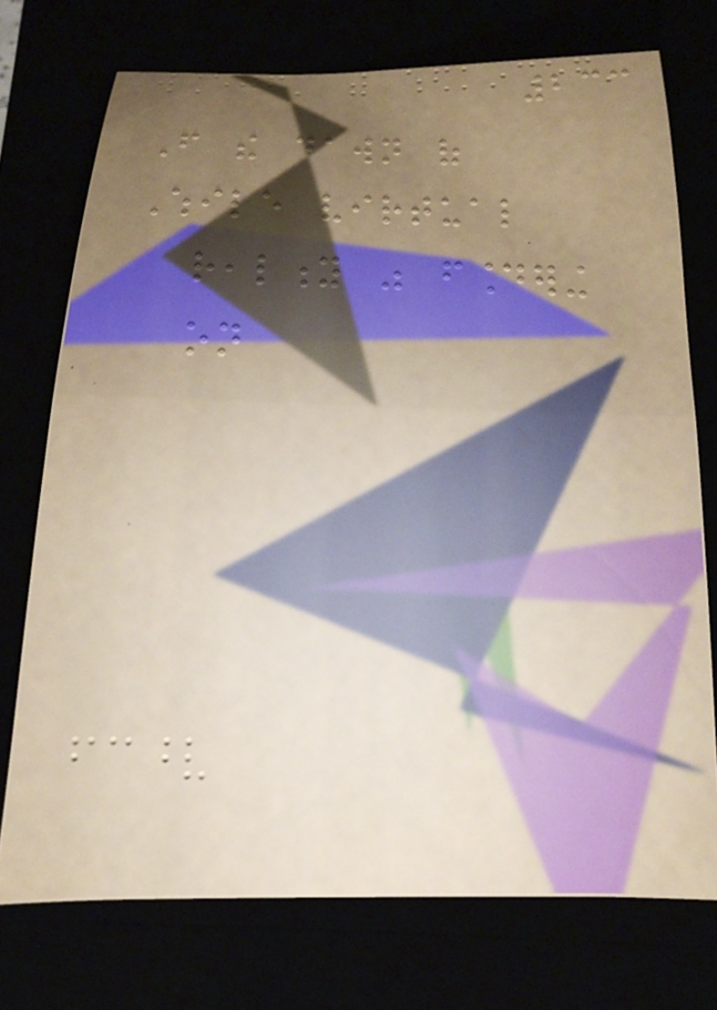233
From the dawn of
While virtual
reality was foundering
on
